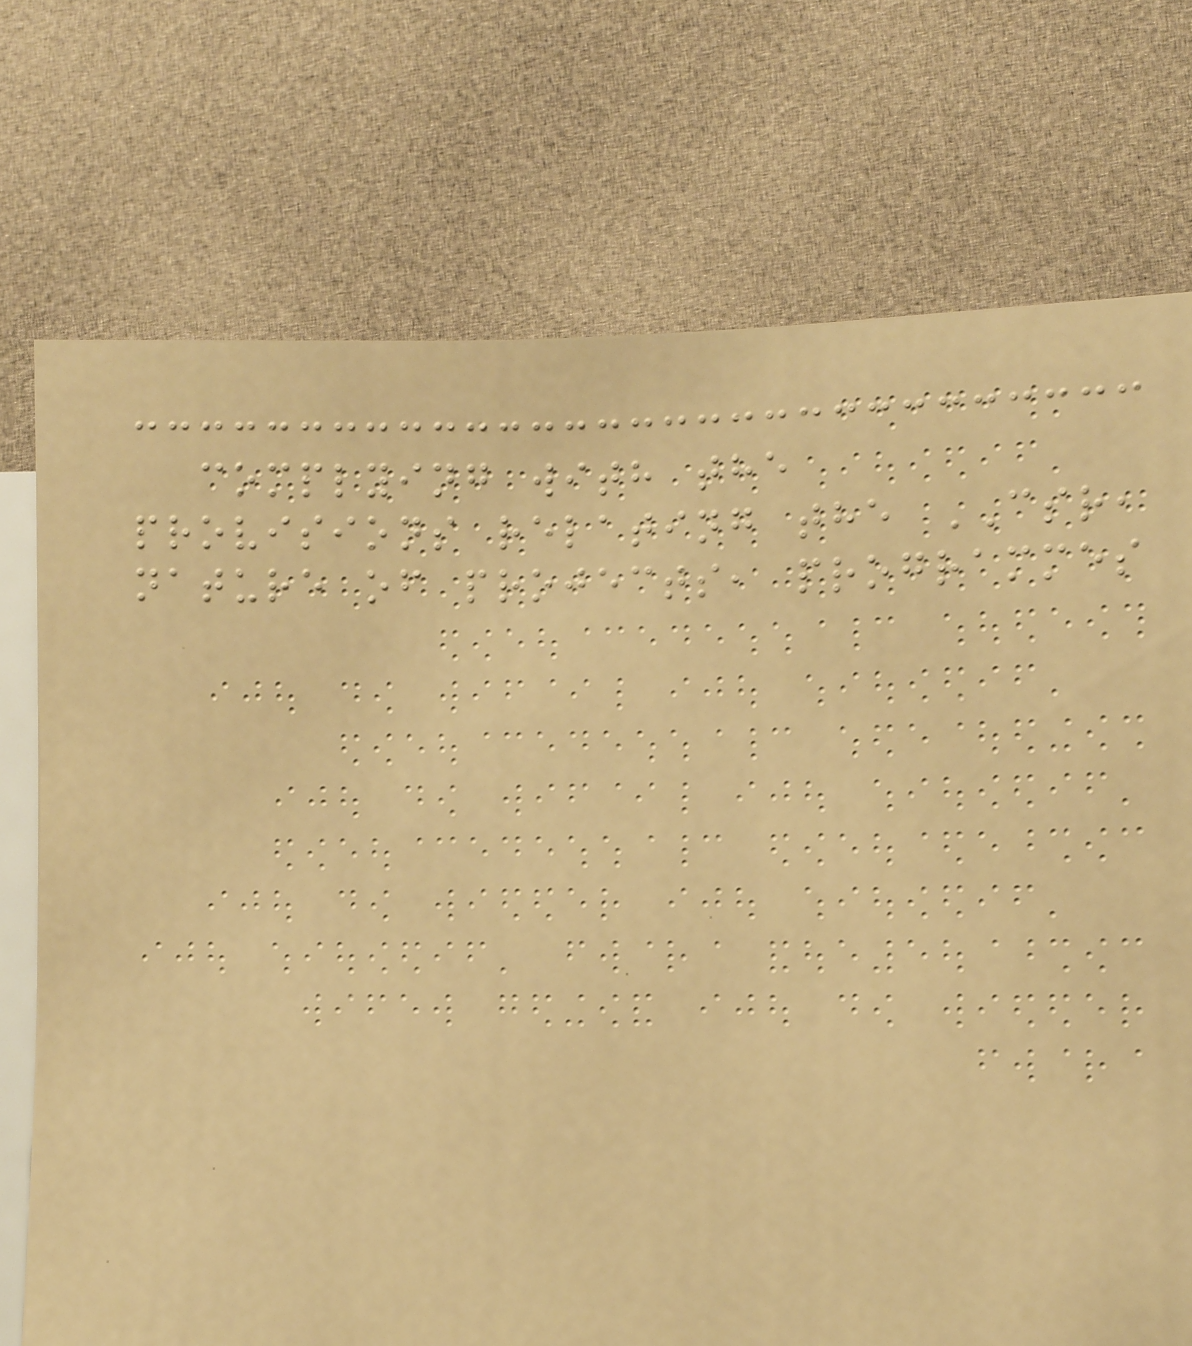complying with the
provisions relating the CSR,
nature of projects, programmes
